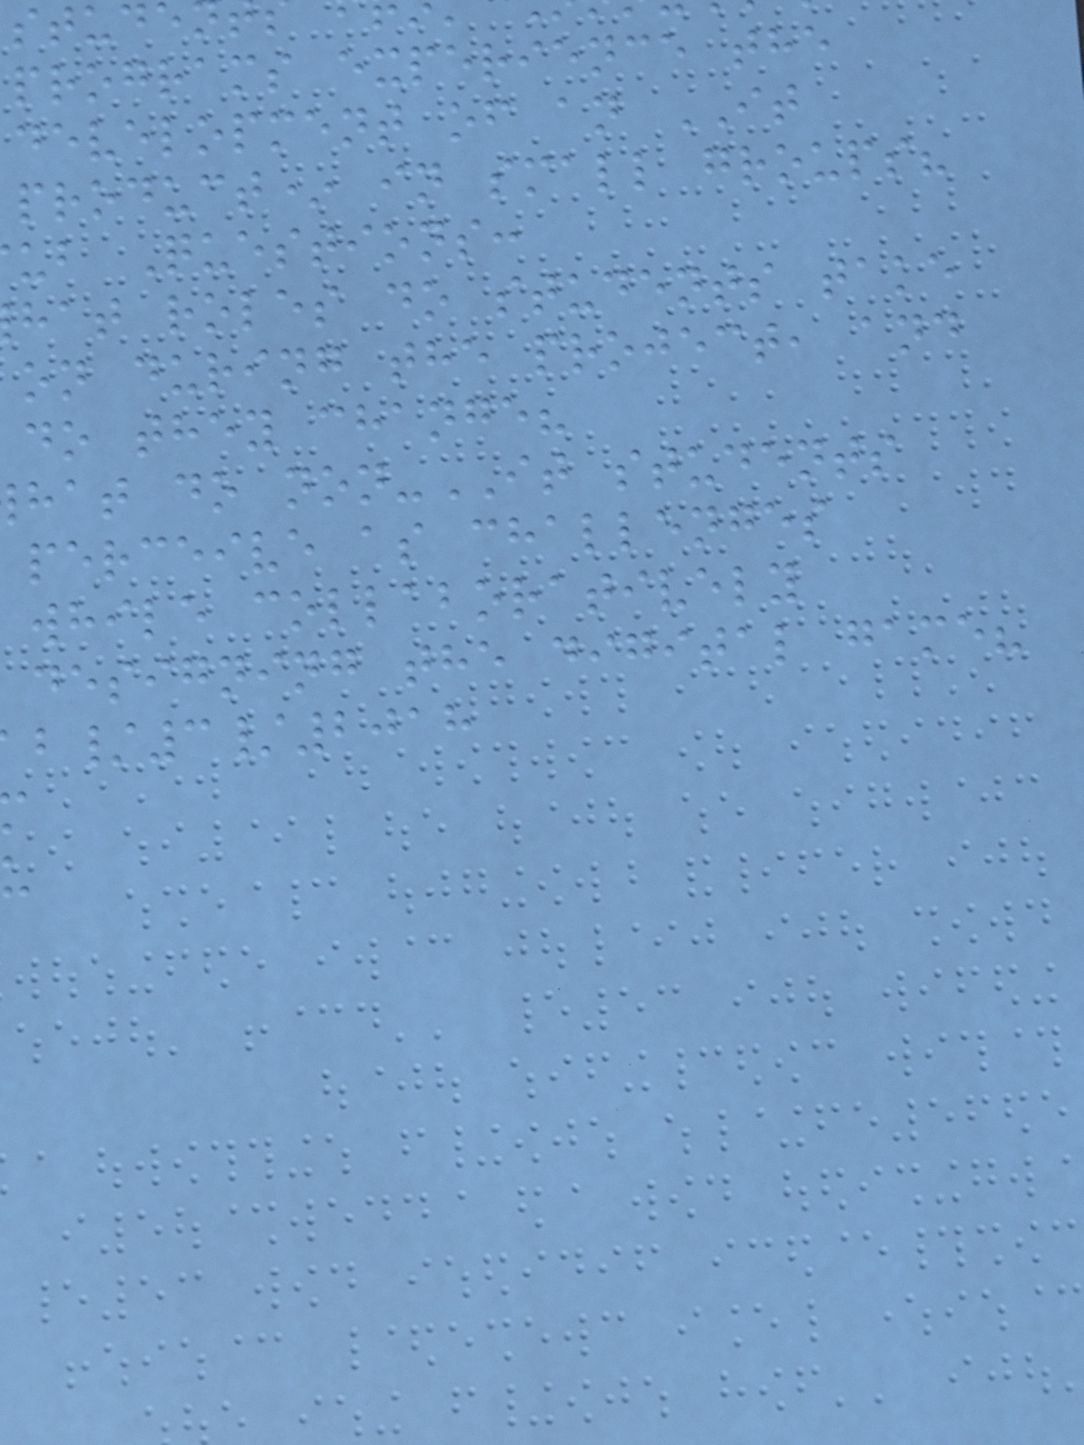programs experience the
development of an IT
product* in small groups?
ub Questions:
hat roles do students take
on during the project, and
do they change?
hat do non-IT students
perceive as challenges
while collaboratively
designing the digital game?
/3/2018
